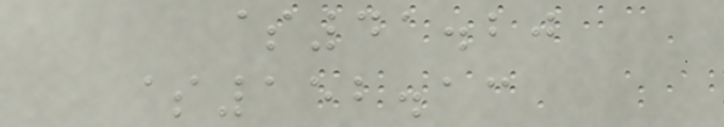$41.20
$152.13
